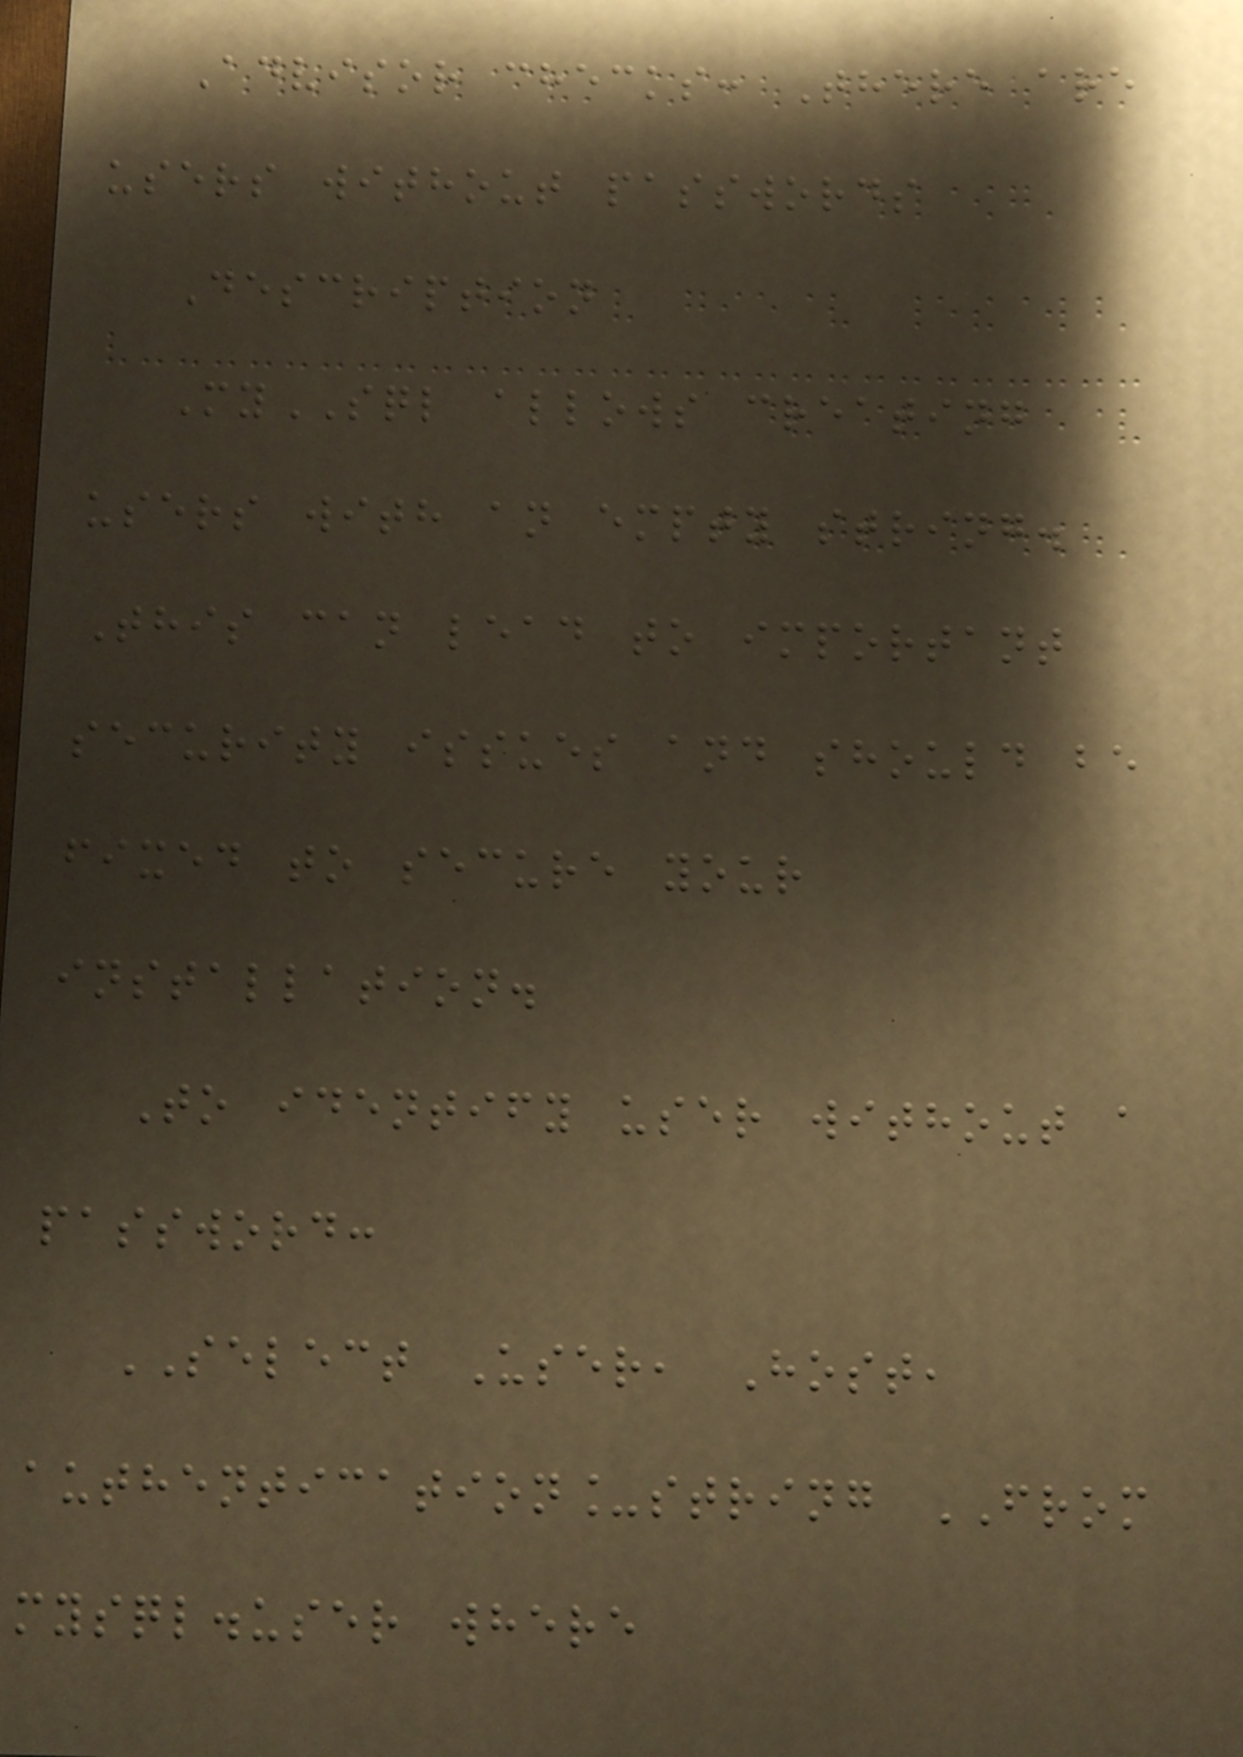Advisor checks: There are
users without passwords
Description
MySQL allows creating
users with an empty string.
This can lead to important
security issues and should be
fixed to secure your
installation.
To identify user without a
password:
SELECT User, Host,
authentication_string FROM
mysql.user where
